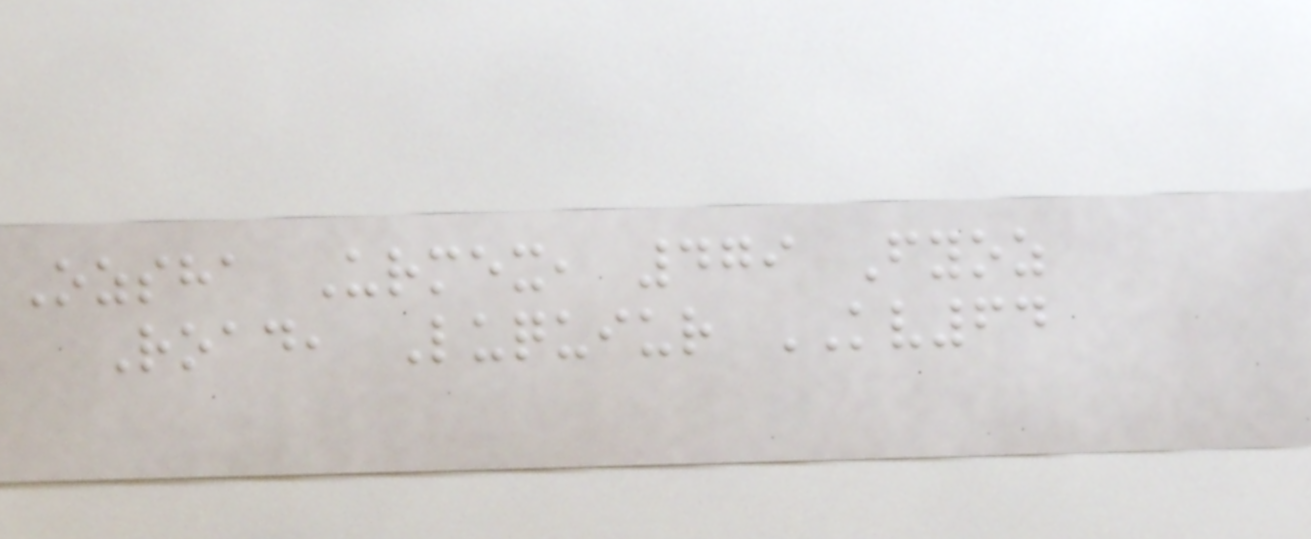Ozsha Urmex, 479 Fyoz
Road, Luquiur KV64
